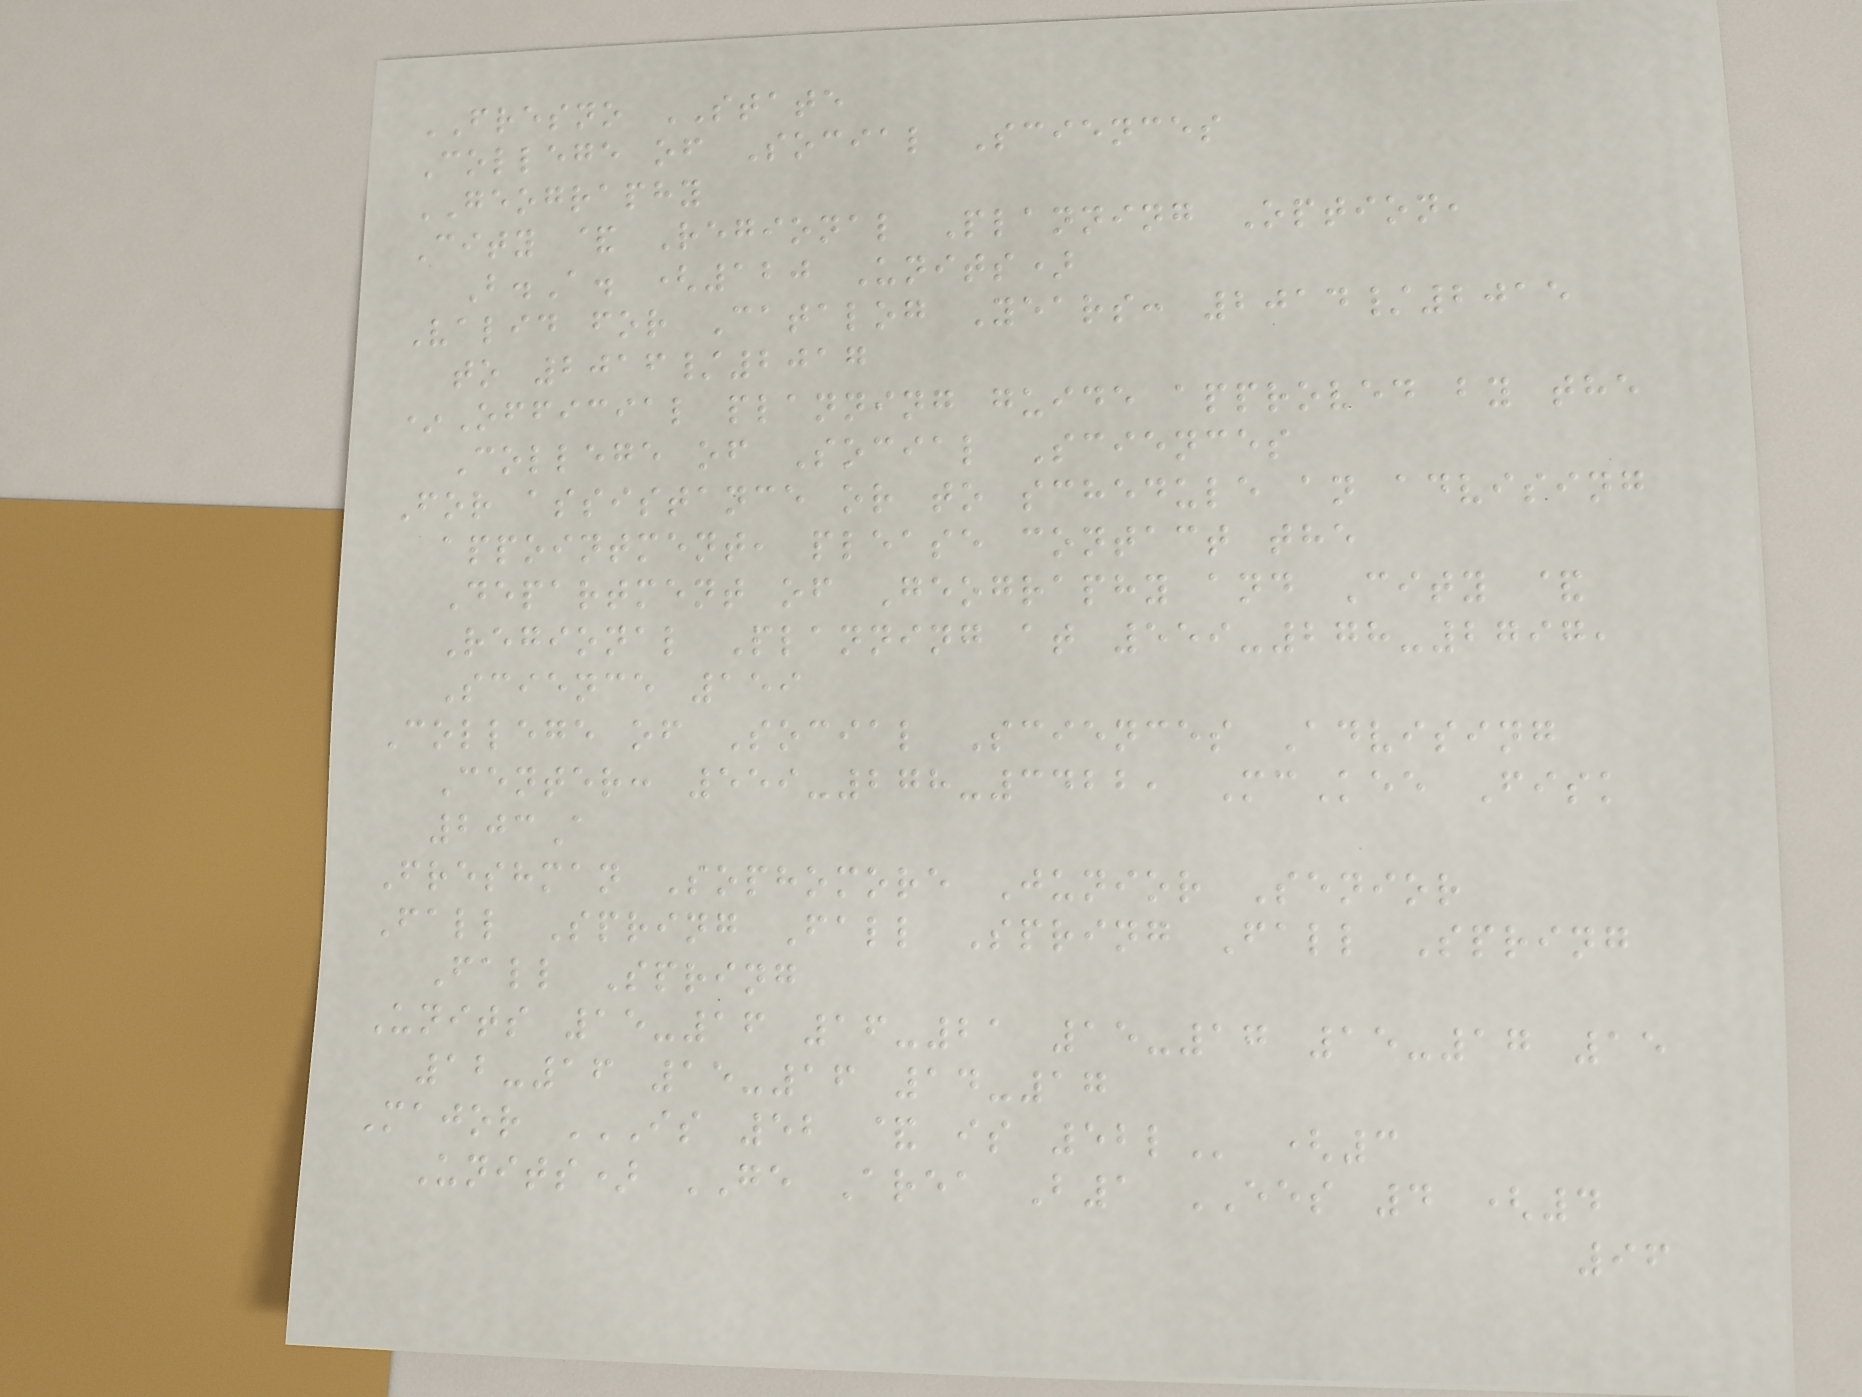FRESNO STATE
College of Social Sciences
GEOGRAPHY
City & Regional Planning Option,
B.A. (120 Units)
Valid for Catalog Years: 2014/2015
to 2016/2017
*Official planning guide approved by the
College of Social Sciences
For assistance or to schedule an advising
appointment, please contact the
Department of Geography and City &
Regional Planning at 559-278-2797,
Science 159
College of Social Sciences Advising
Center: 559-278-3422, McKee Fisk
203A
Freshman Sophomore Junior Senior
Fall Spring Fall Spring Fall Spring
Fall Spring
Units 15-16 16-21 15-17 15-17 15
12-16 15-16 14-17
Major IS 52 & IS 52L (3
Units) GE Area B1 EES 4 (4
96
